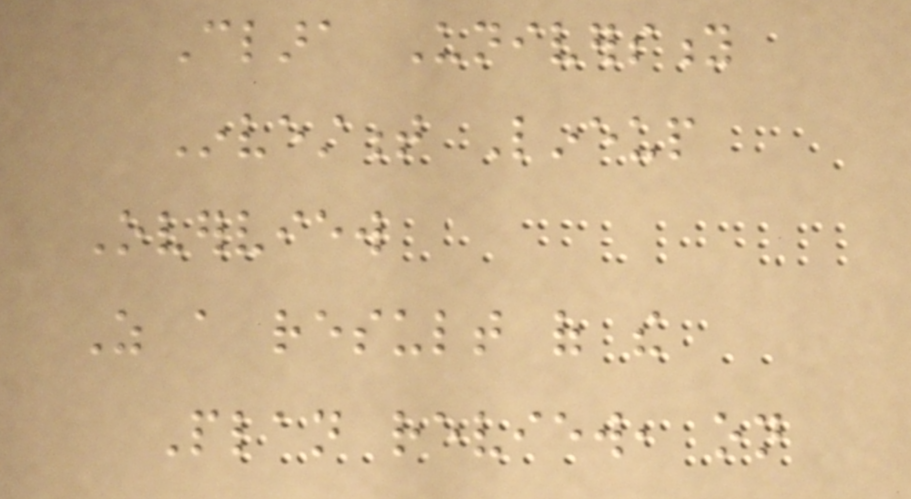Clara University
Investment Lineup
Overview
As a result of the
Plan review, on
